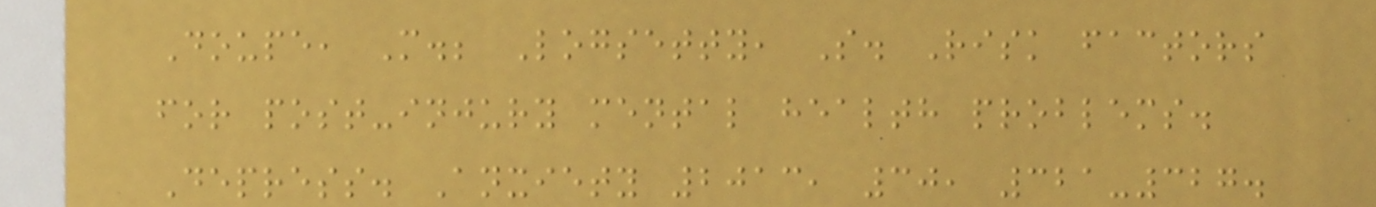Doupe, M.; Logsetty, S. Risk factors
for post-injury mental health problems.
Depress. Anxiety 2013, 30, 321-327.
